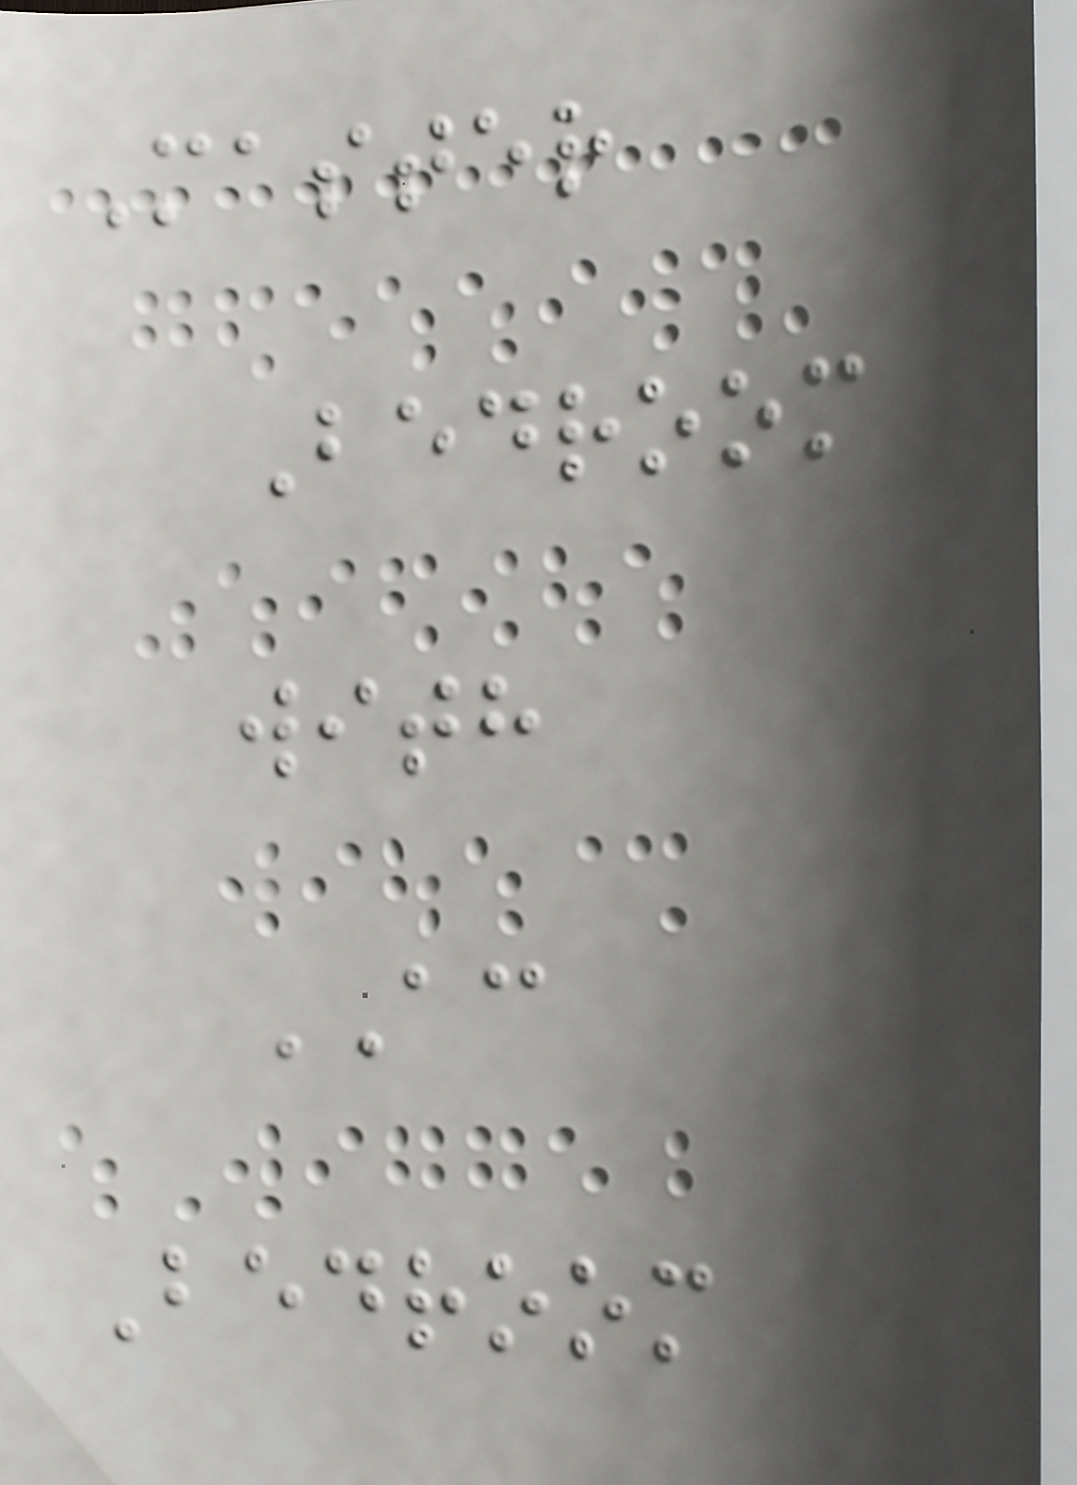Master
Bedroom
with
AC
Bedroom
